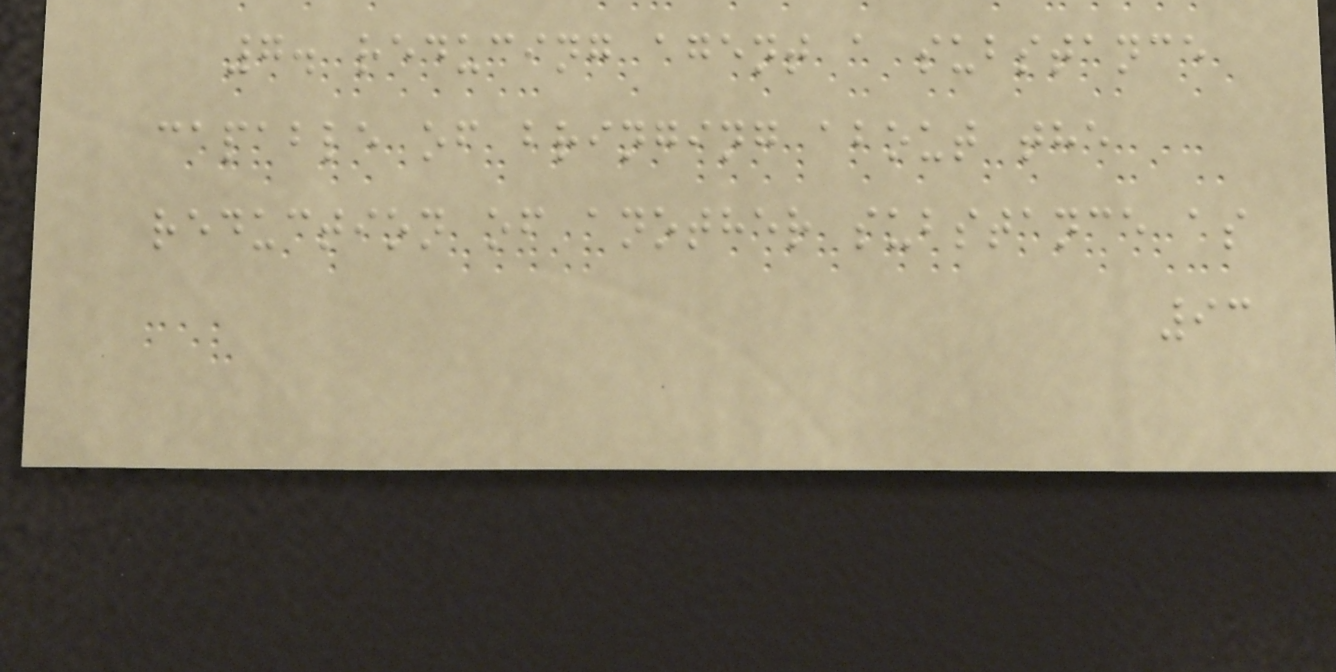7. reducing agent a substance
capable of bringing about the
reduction of another substance as
93
